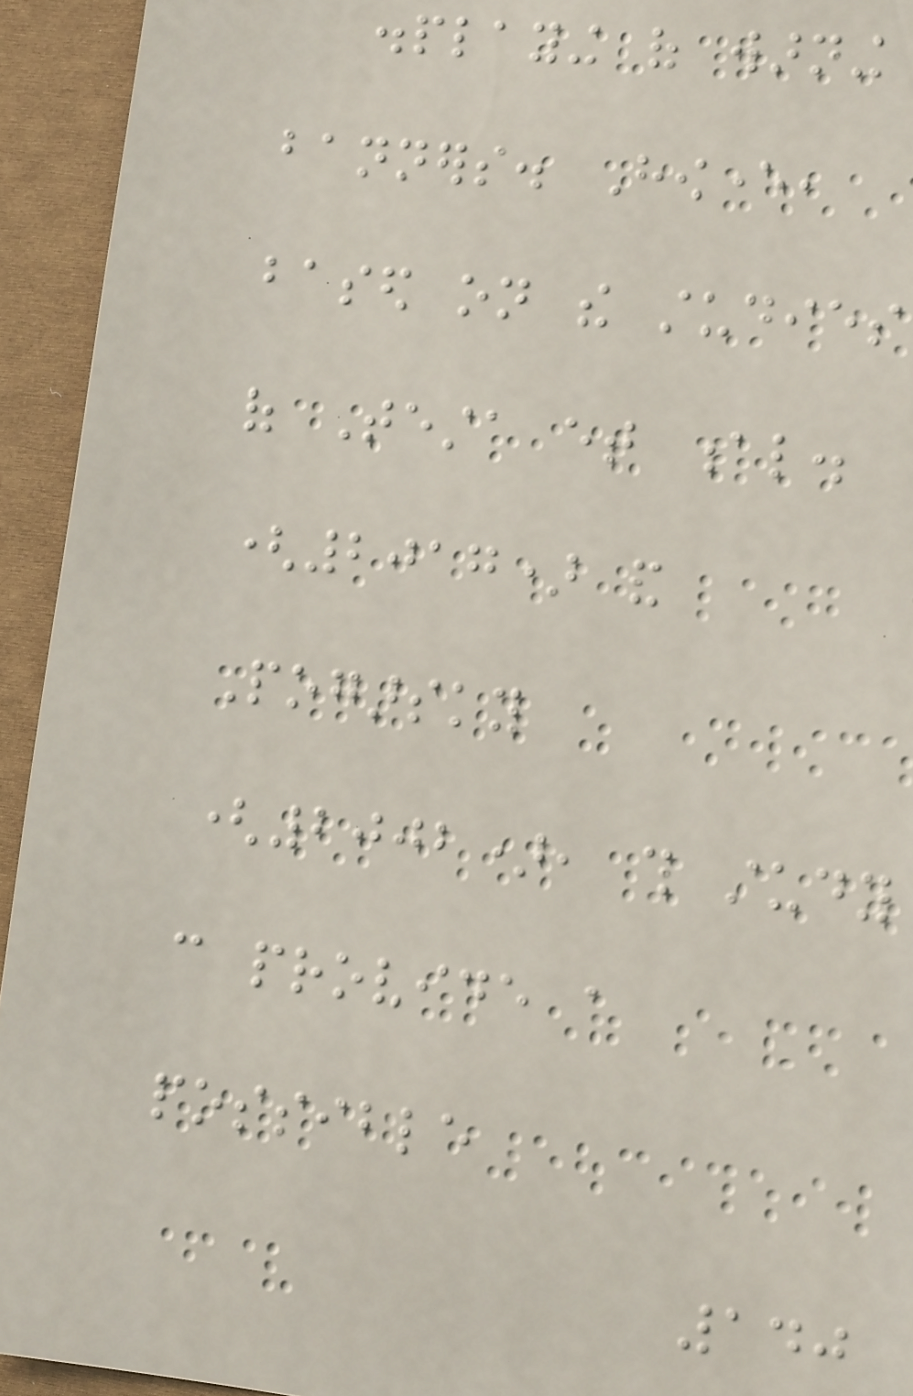displaying of warning
banners. However,
based on the studies
of Testa et al.
(2017) and
Pogarsky
(2002), this study
can provide a
possible
140
